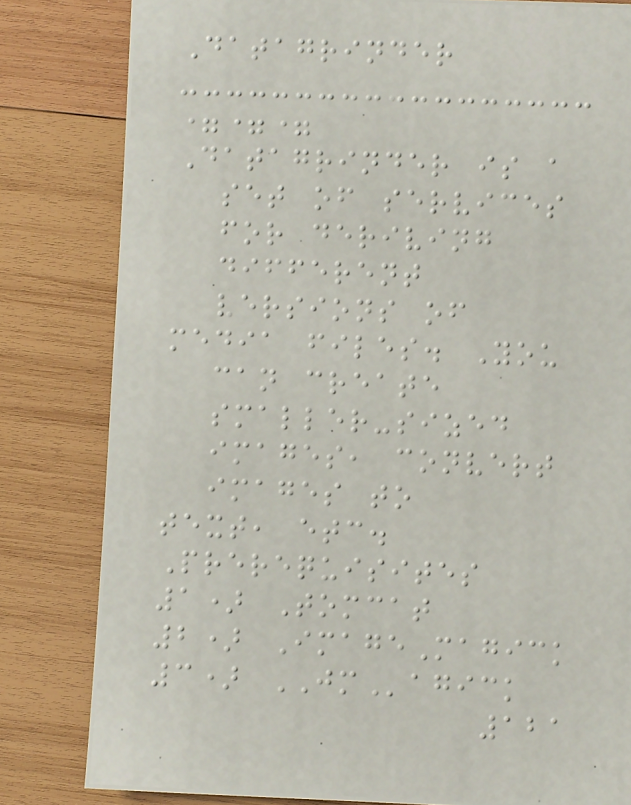Datagrinder
===
Datagrinder is a
set of services
for deriving
different
versions of
media files. You
can create
smaller-sized
images, convert
images to
text, etc.
Prerequisites
1) Tomcat
2) ImageMagick
3) JMagick
121
